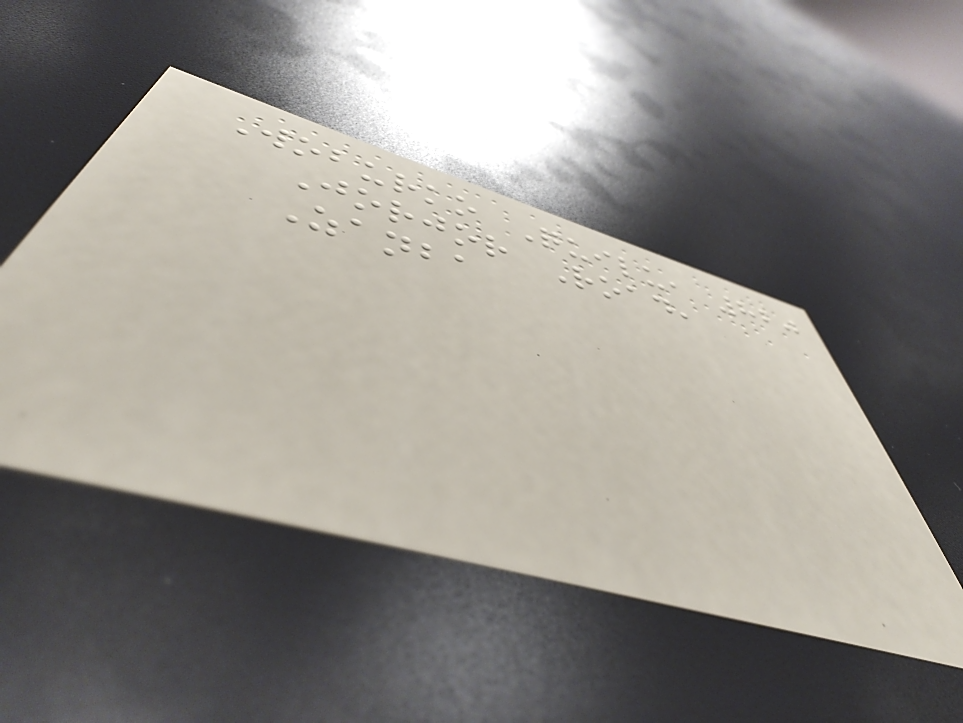Woburko Quilu, 820
Jorjor Road,
Zanba
